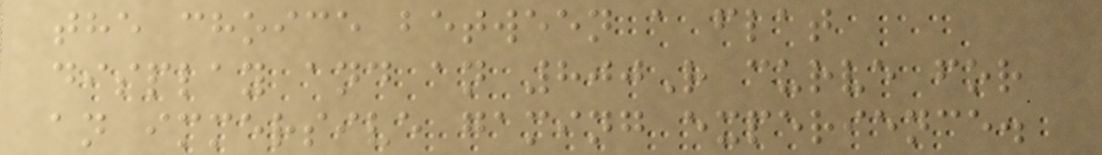the choice between a flat
display and an 800R curve for
an immersive gaming experience.
